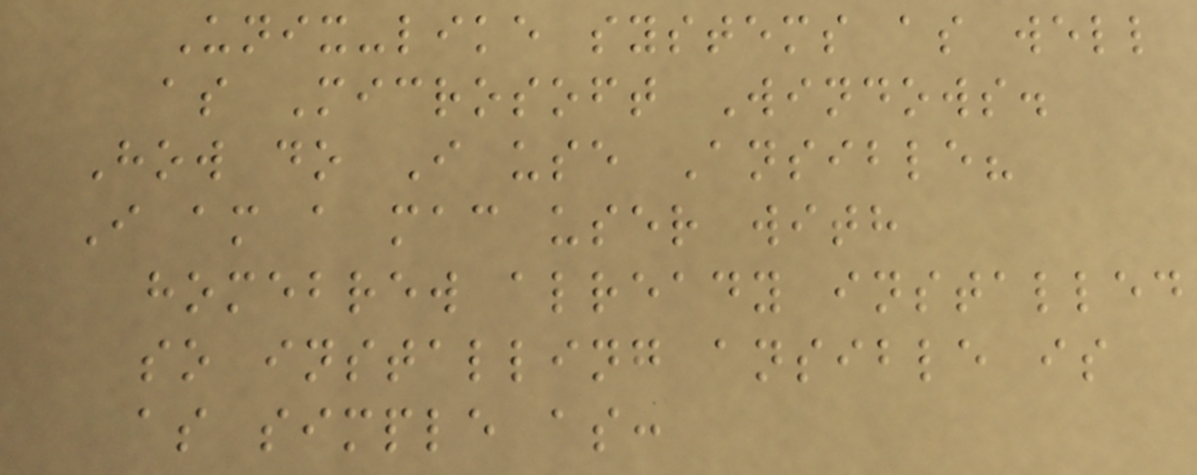Unix-like systems as well
as Microsoft Windows.
How do I use Ansible?
I am a mac user with
homebrew already installed
so installing ansible is
as simple as:
